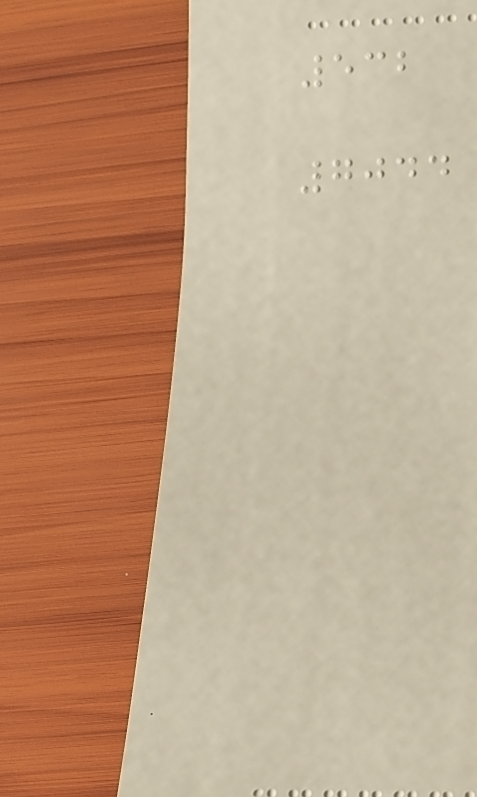532
7044
